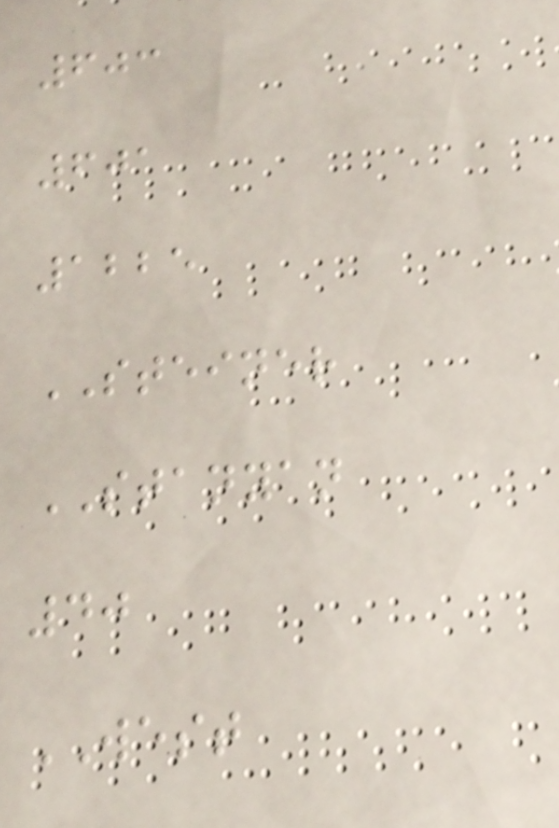603
601
1225
STEINER
STANYAN
40
WEST
